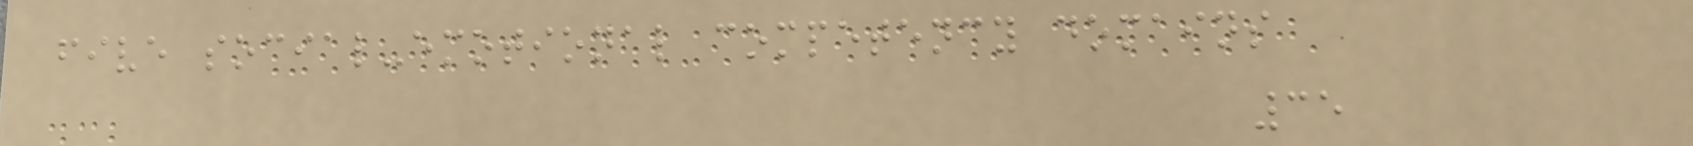five social-emotional competency domains
35
